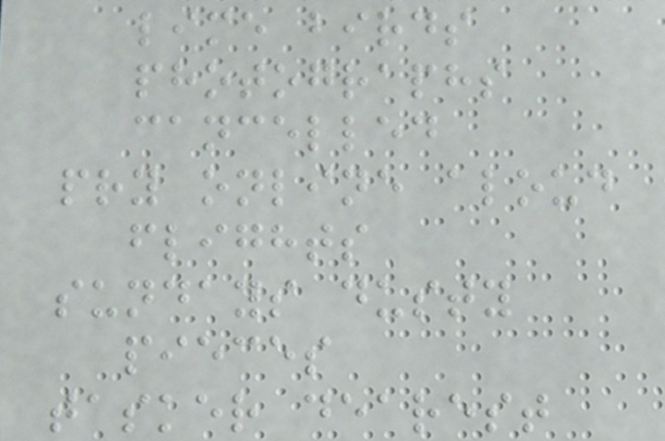lime birds
photographs
cancelled
pry online aloud
flights
sundays dusty
pieces
tasker dearest
